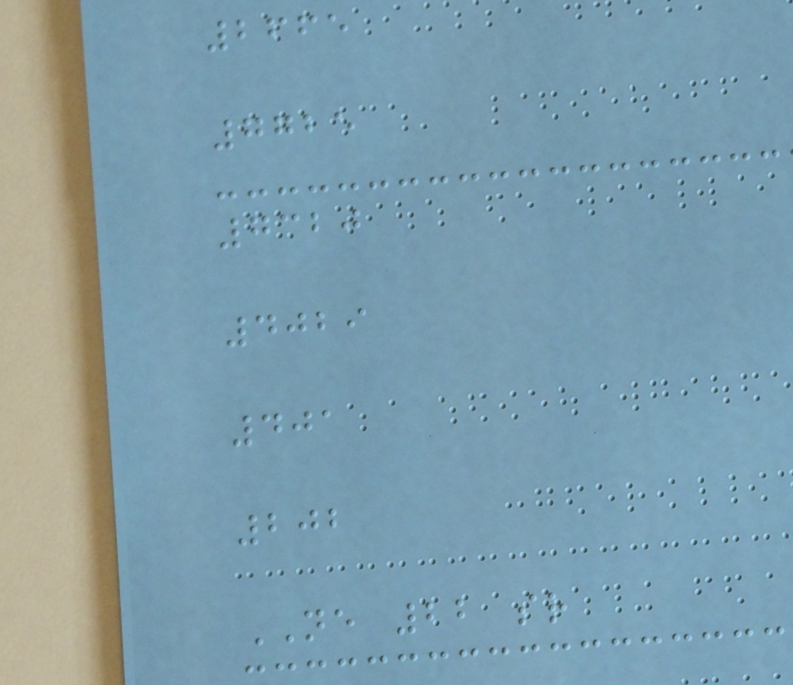2665
7725
7320
4029
401
202
NE 22 sr
